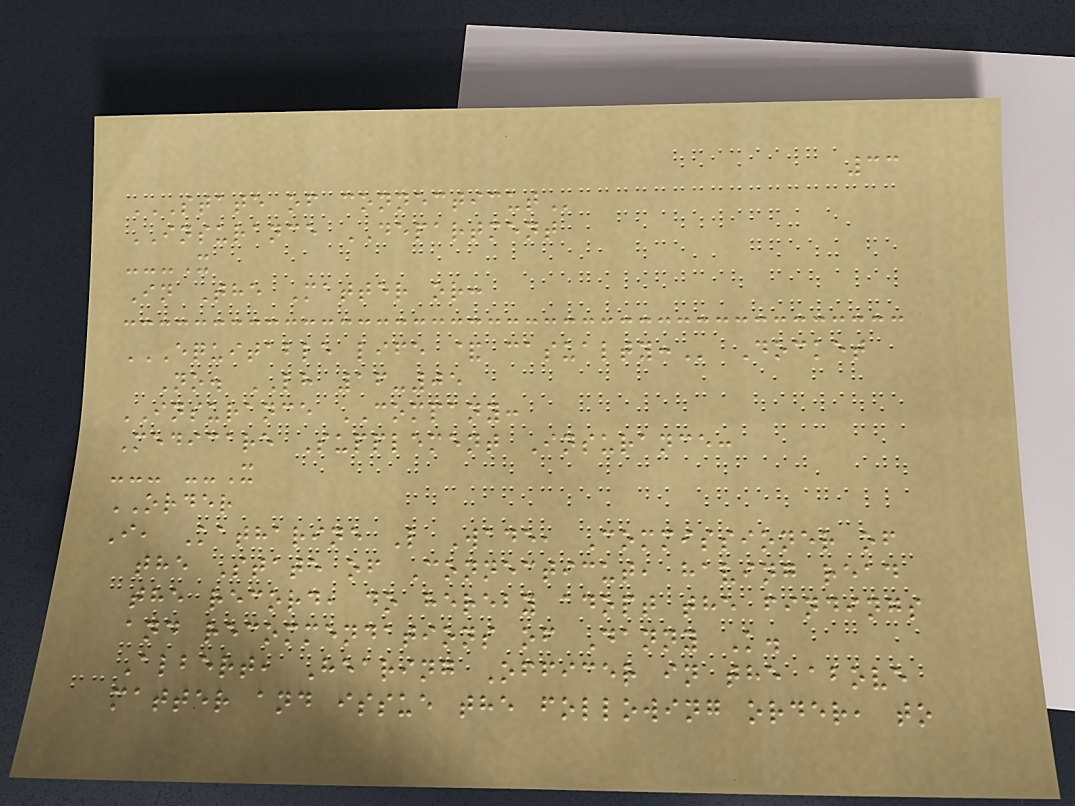33
STATE OF CONNECTICUT
INSURANCE DEPARTMENT
---X
In The Matter or:
EQUITABLE LIFE & CASUALTY: Docket
No. LH 16-05
INSURANCE COMPANY:
Medicare Supplement Insurance:
--- --X
ORDER
I, Katharine L Wade, Commissioner of
the State of Connecticut, having read
the record, do hereby adopt the findings
and recommendations of Danny K.
Albert, Hearing Officer in the above
matter and issue the following order, to
